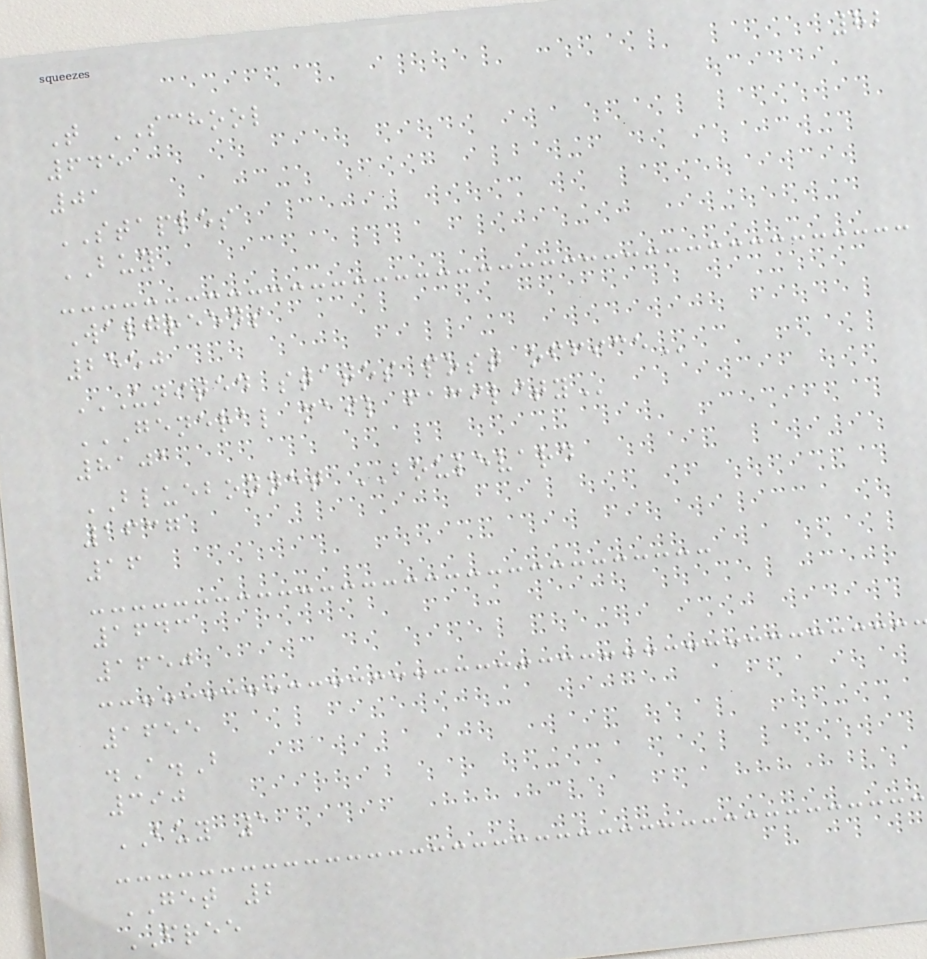82
T SCHOOL
645
01
STAPLES
BUY
Walgreens
2550
UNITED STATES POST OFFICE
GENERAL MAIL FACILITY
8101
BLUEBONNET BOULEVARD
1637
16
1643
1650
1655
.A.B
390
BUY 1
GET 2
FREE
